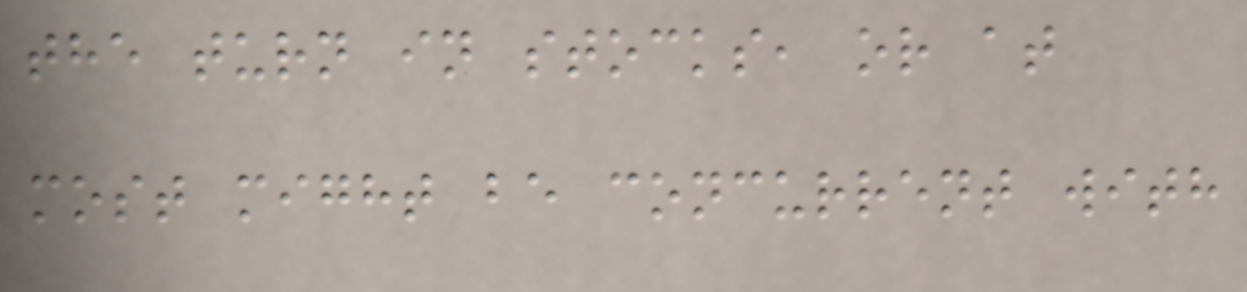the turn in stocks, or at
most might be concurrent with
